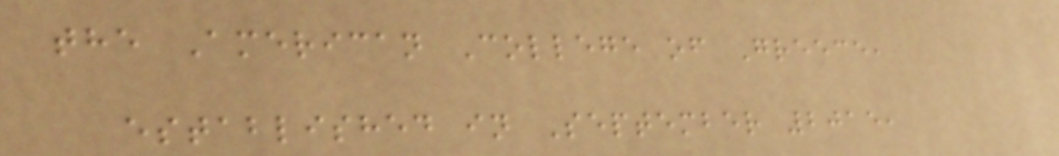the American College of Greece,
established in September 2015,
